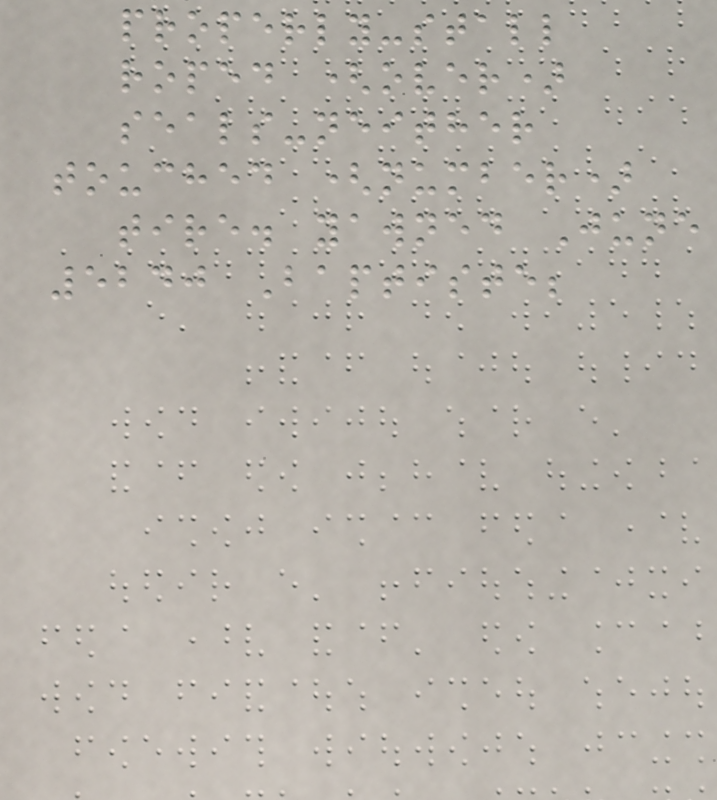properly-stall
roped (over)
seals-neither
touched (number)
tire. yawned June
5240 Baptiste;
